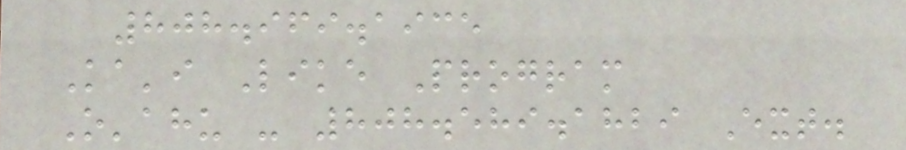808.969.1935
Ka'i Like Program
O'ahu - 808.589.1829 Ext.
